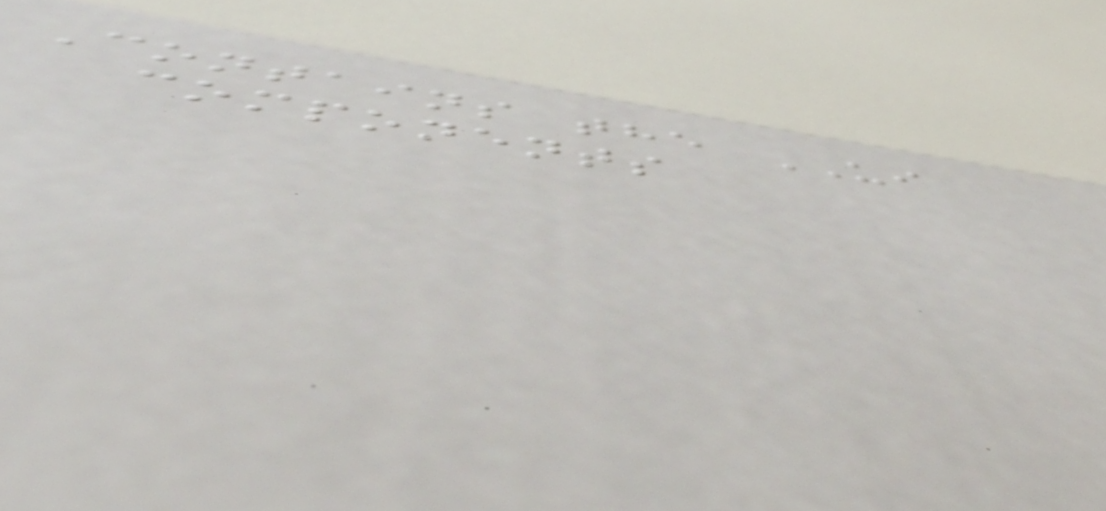Contains the UI
components
